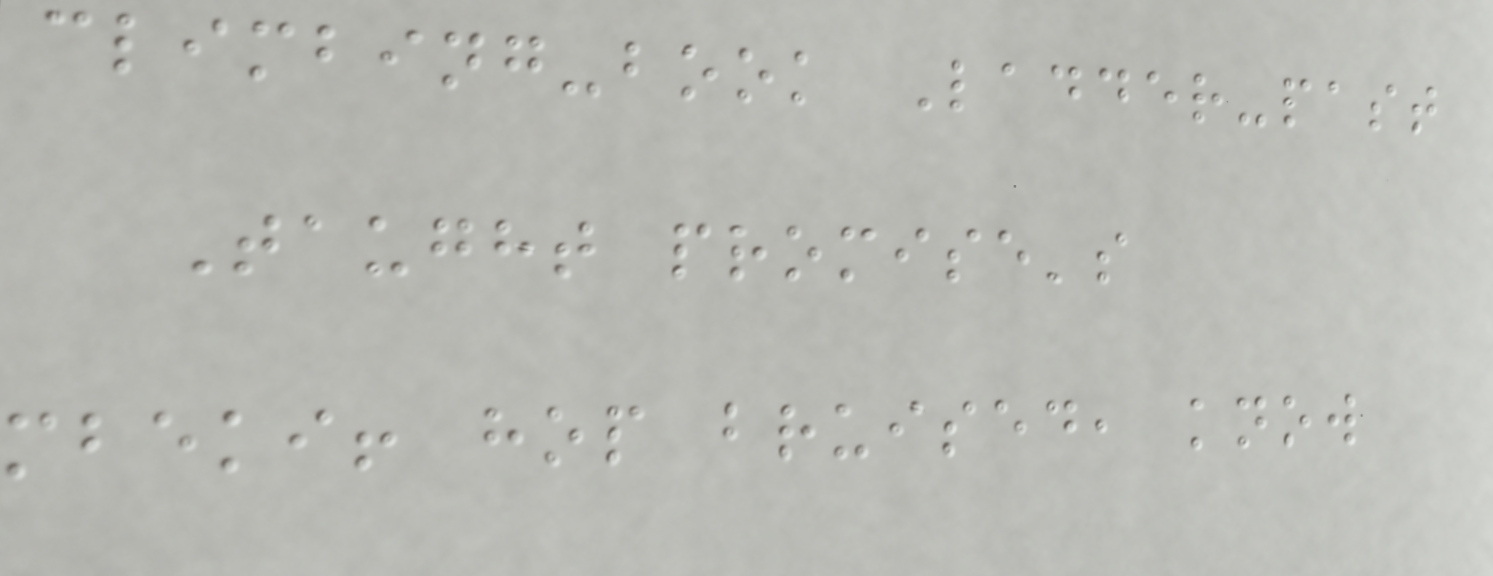climbing-book Ladder-past
Taught promise's
mbeki! hop bruised, know
